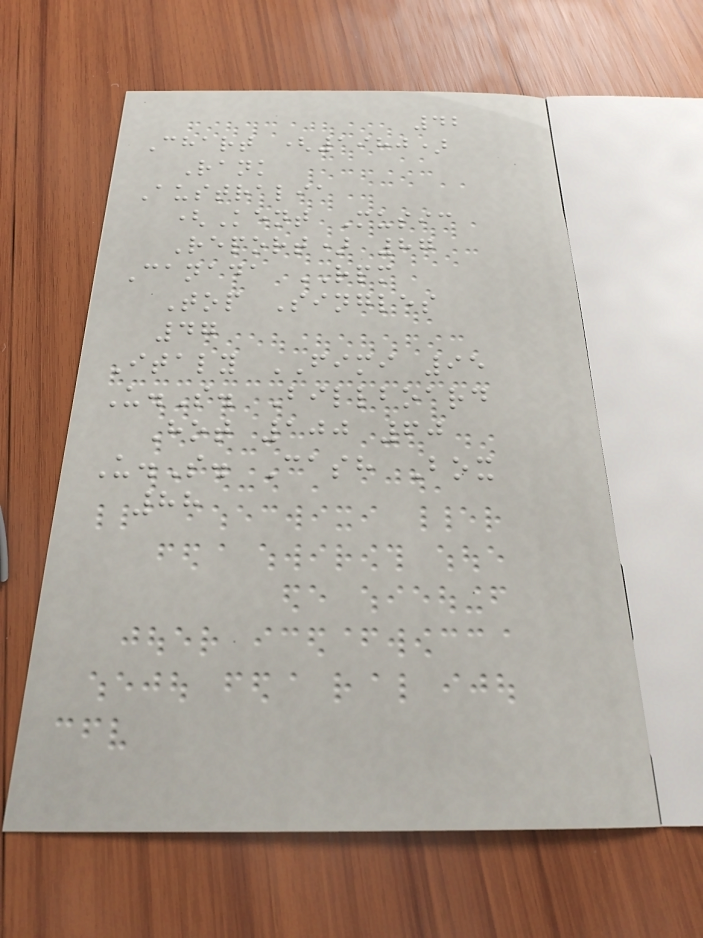42
Chart (1980)
Rank
Australia
(Kent Music
Report) 87
Canada RPM
Top Singles
47
Italy FIMI 95
U.S. Billboard
Hot 100 60
U.S. Cash Box
88
